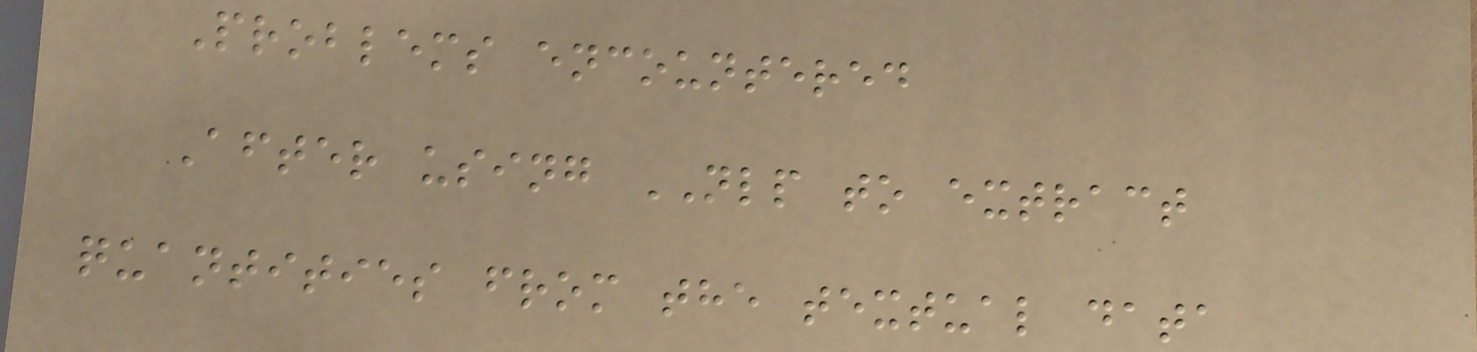Problems encountered
After using NLP to extract
quantities from the textual data
